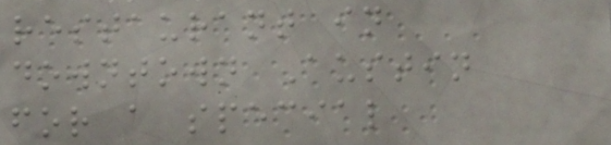restaurant in
downtown Austin
for a special
